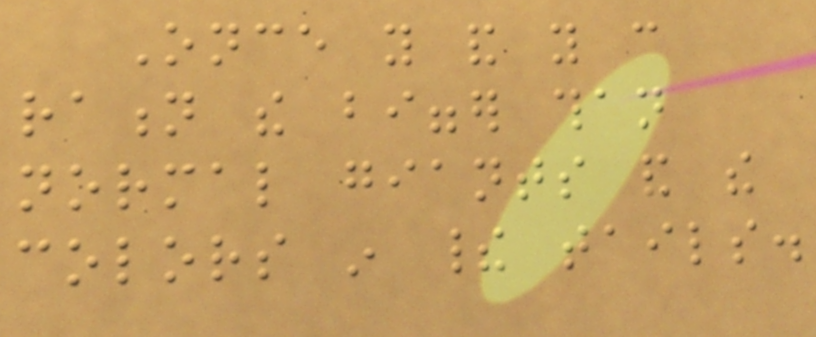Once you and you can
ration the bigger than
normal giants and the
colors in their tails.
